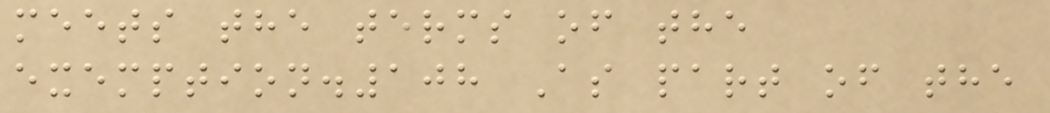meets the terms of the
exemption.108 As part of the
